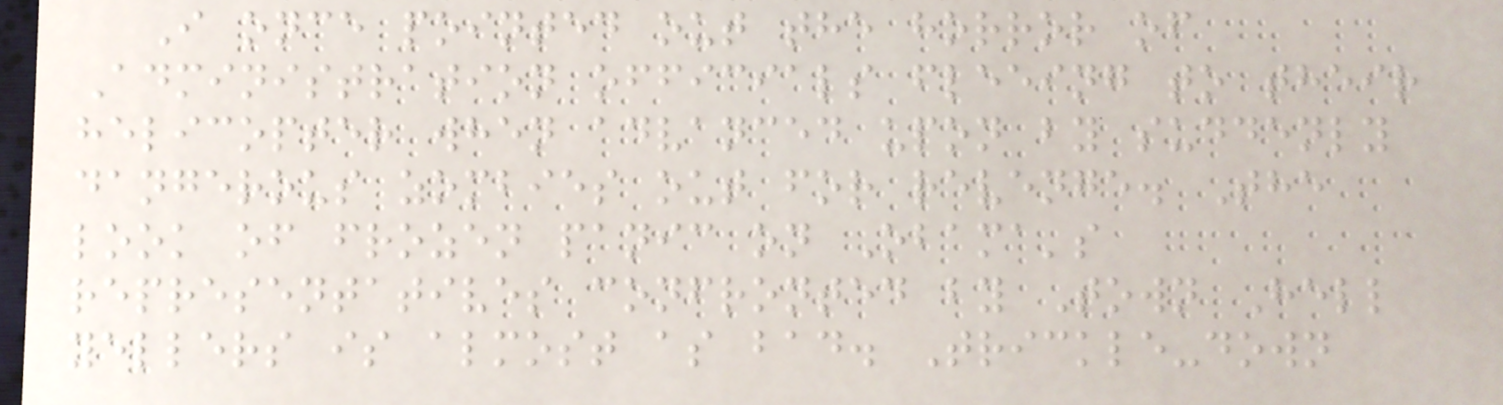I once pointed out the horror of
Administration officials fleeing to their
helicopter when advanced upon by suddenly
dangerous zombies out for revenge. The
look of frozen panic on Obama's
representatives confronted by Town Hell
yellers is almost as bad. Trickle-down
